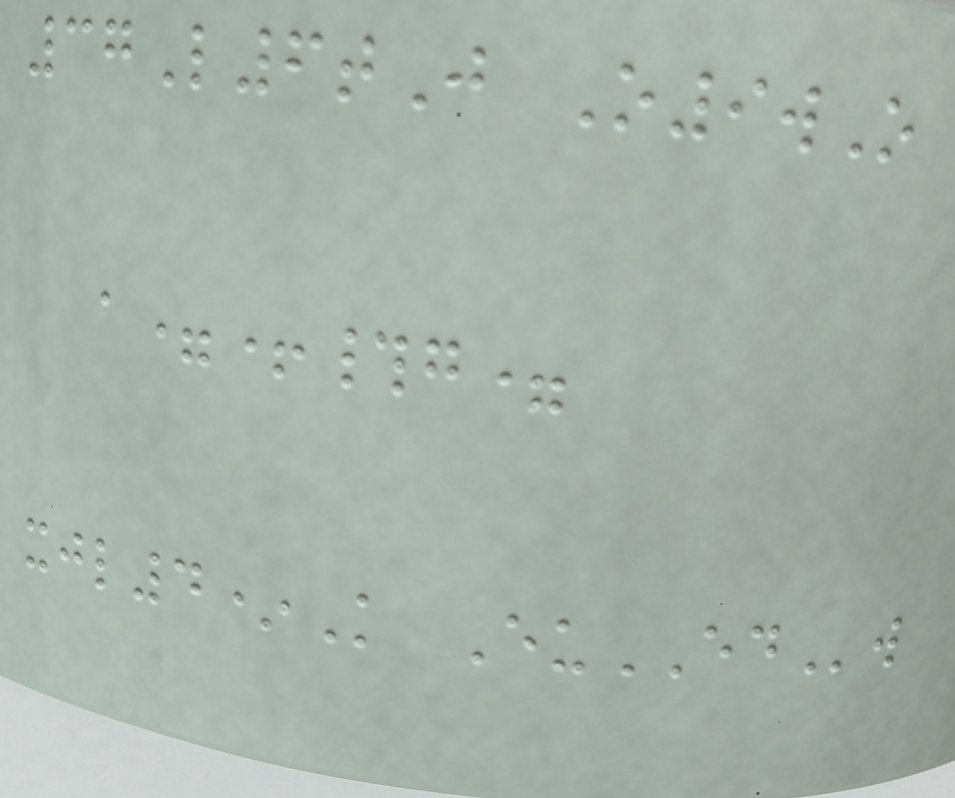37L6tJ O9wO
a=+#g=
xjl4*K EuEDw
